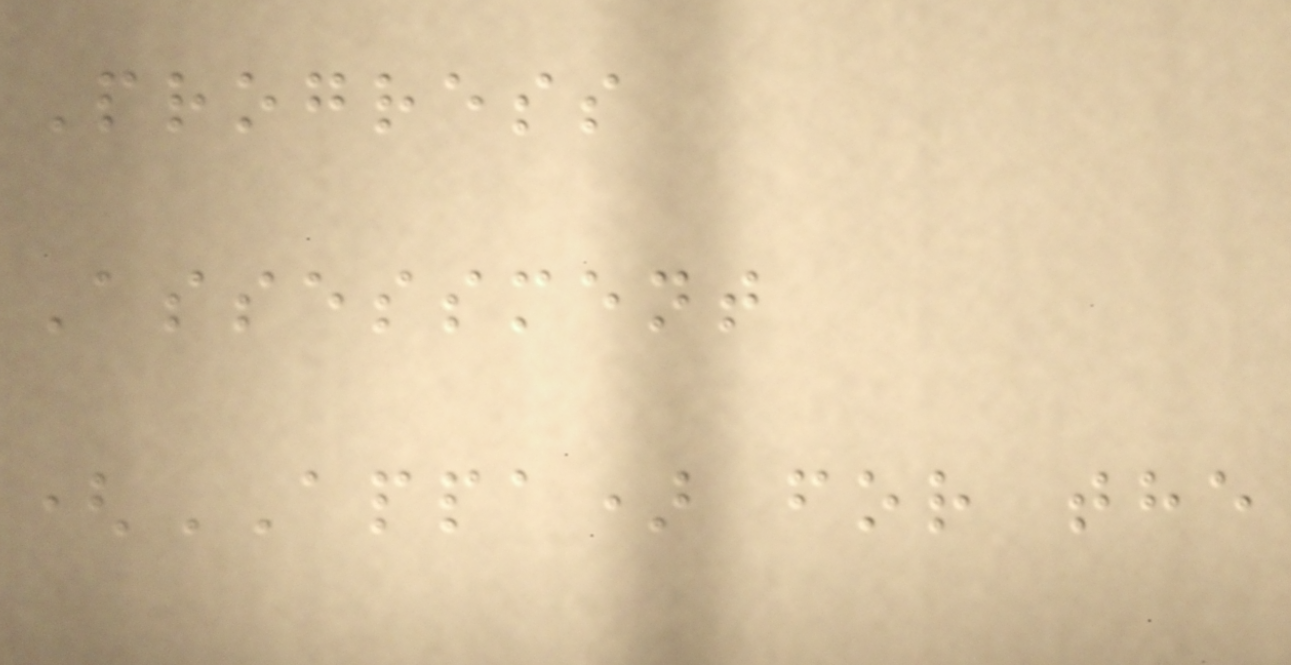Progress
Assessment
(APPA) for the
